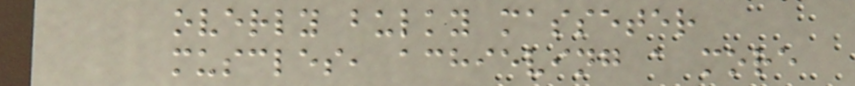overly bulky masseter
muscles, achieving a more
